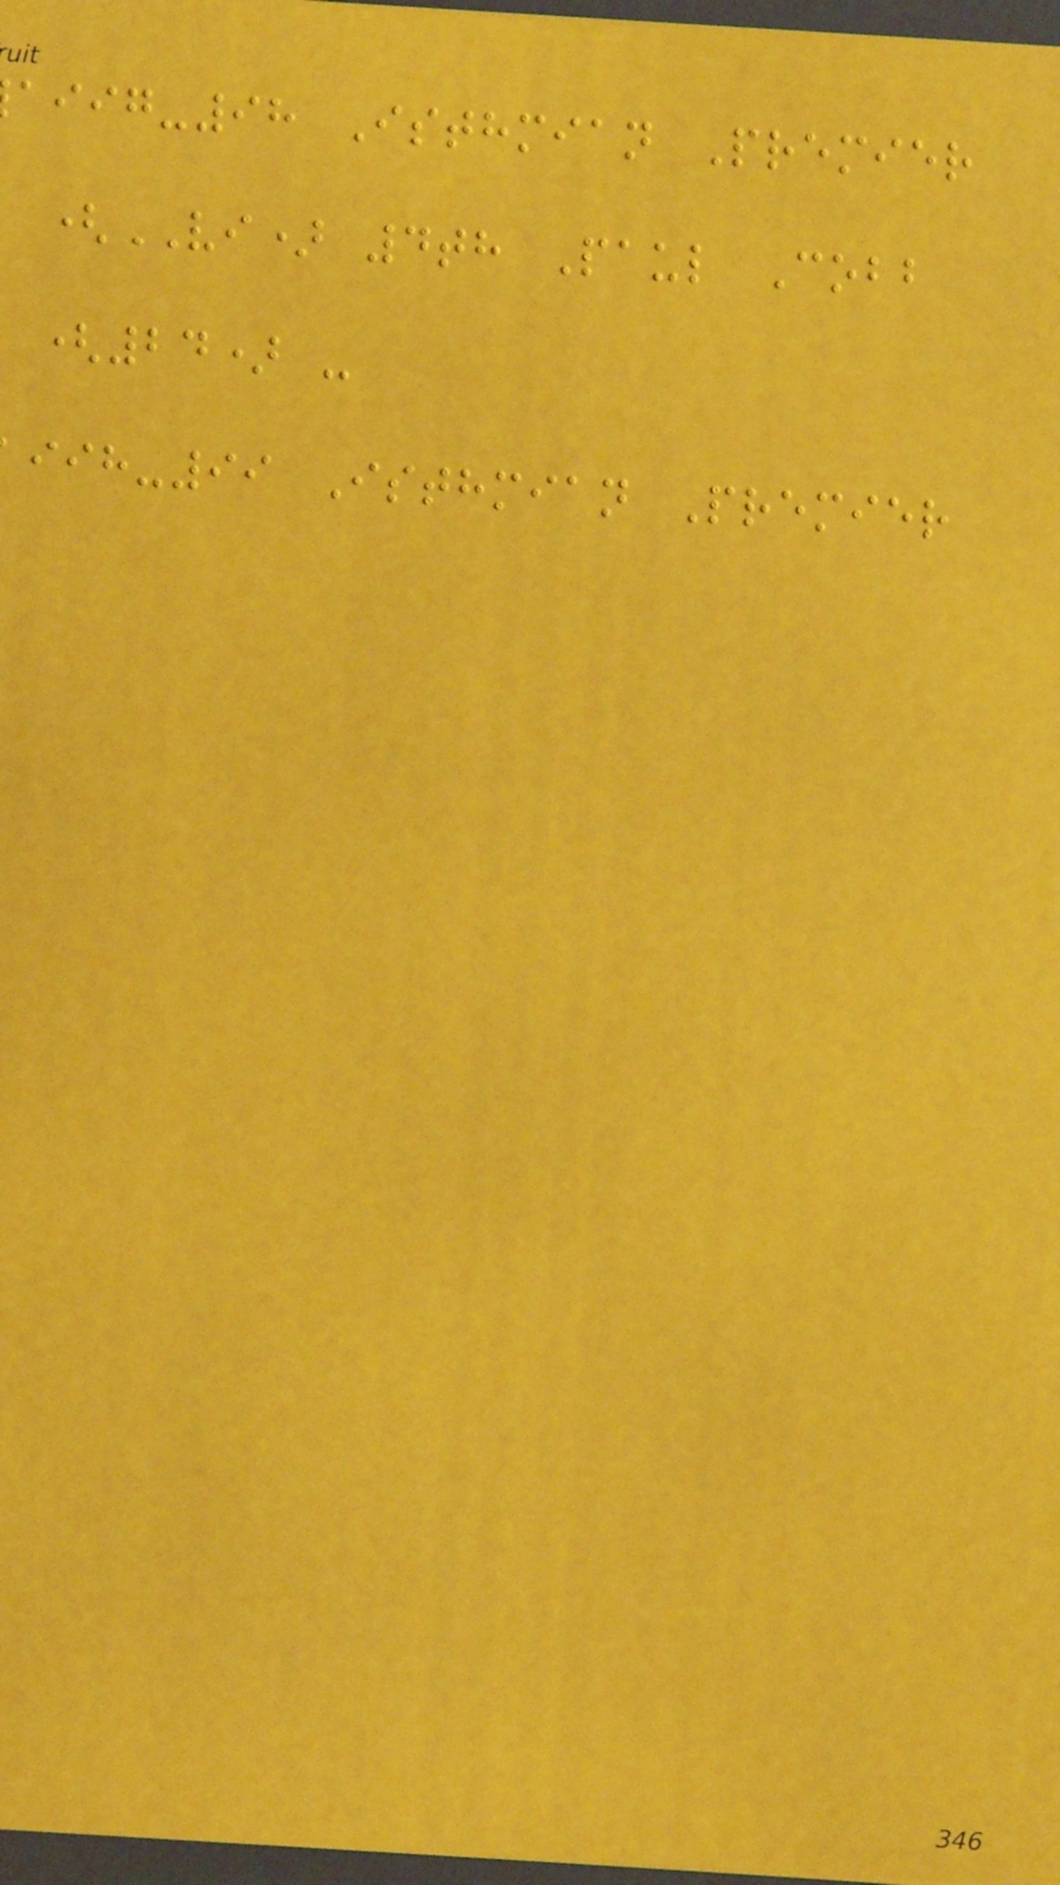-98 Isthmian Premier
(VI) 4th Paul Cobb
(24) -
-99 Isthmian Premier
